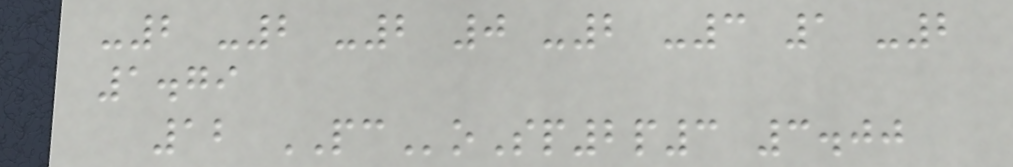-2 -2 -2 0 -2 -3 1 -2
1.79
12 PCoSp2p3 3.00
